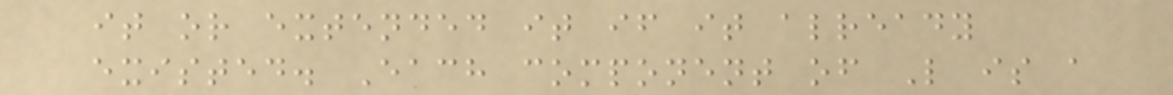it or extended it if it already
existed. Each component of L is a
